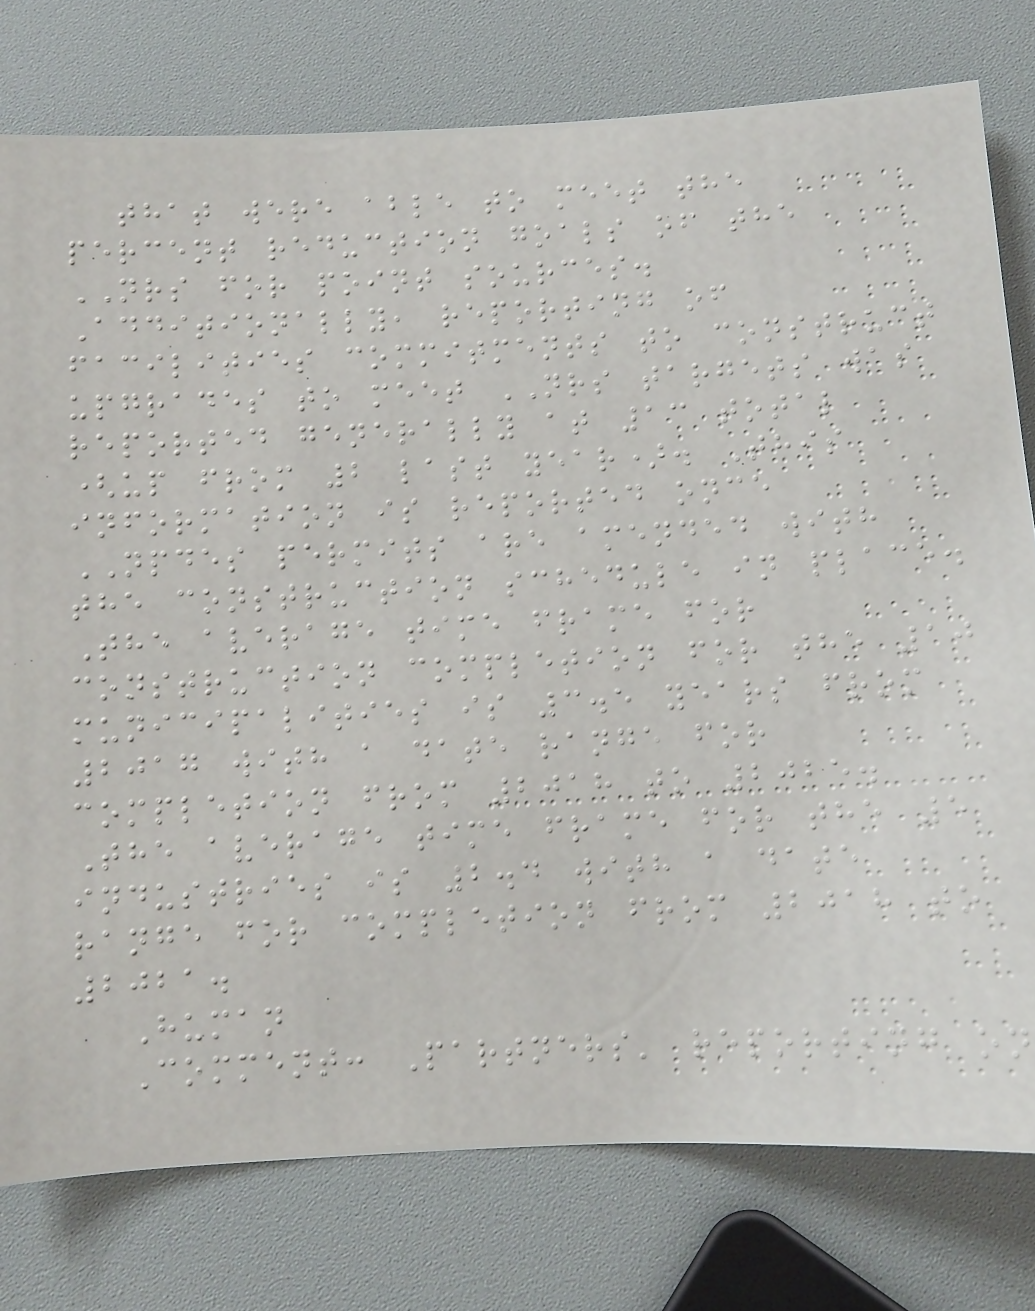that were able to meet the
percent reduction goals of the
NRS for point sources.
Additionally, reporting of
facilities commitments to construct
upgrades to meet NRS targets was
reported generally at 13 total
(up from 2 last year). This
information is reported once
NPDES permits are amended with
the construction schedule in place.
The average time frame for
construction completion for the 10
municipalities is 3.5 years from
2017 with a date range for
completion from 2018 to 2025.
The average time frame for the 5
industries is 2.4 with a date
range for completion from 2018 to
2021.
Human
Comment: Partners' reporting on
